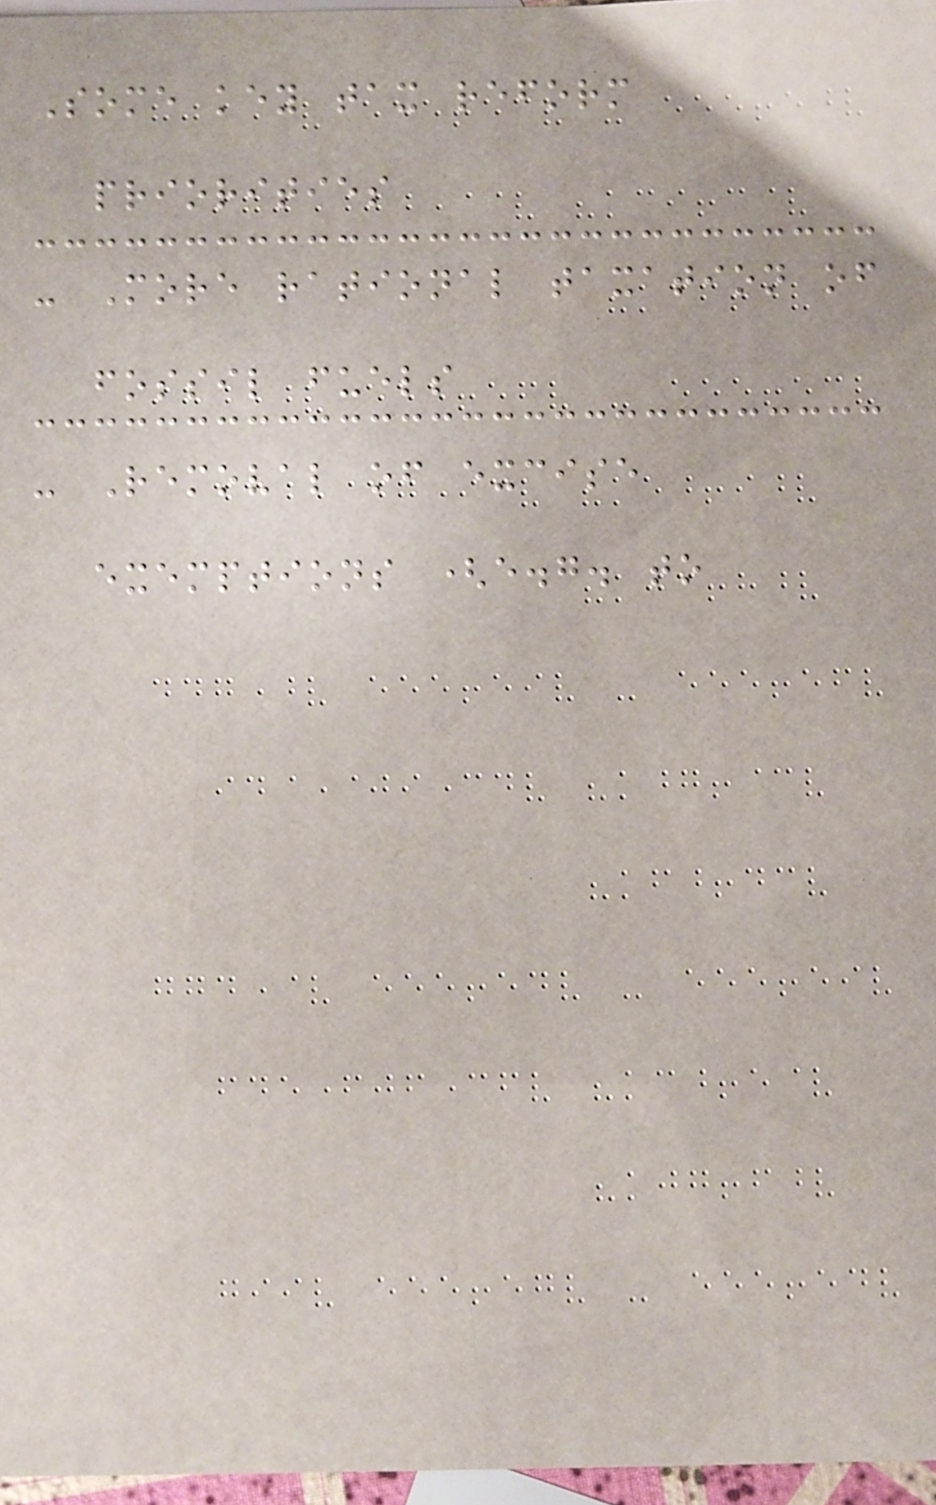Some key tax reform
priorities
- More rational taxation of
fossil fuels
- Removal of excise
exemptions (e.g. to
